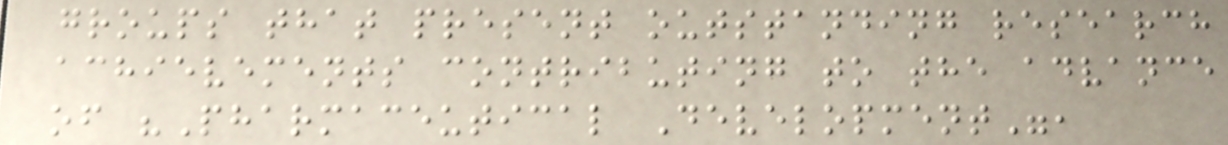groups that present outstanding research
achievements contributing to the advance
of "Pharmaceutical Development",
